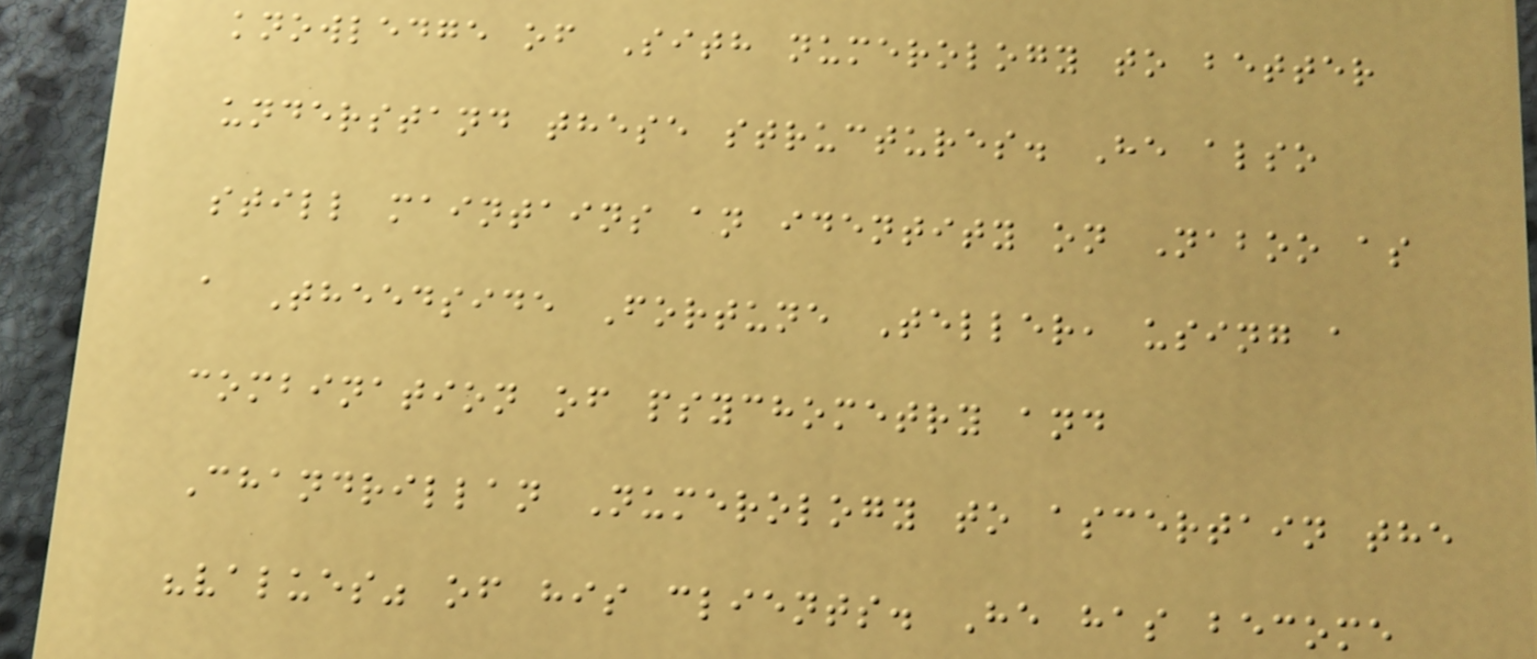knowledge of Sith numerology to better
understand these structures. He also
still maintains an identity on Naboo as
a Theedside Fortune Teller, using a
combination of psychometry and
Chandrillan Numerology to ascertain the
"values" of his clients. He has become
